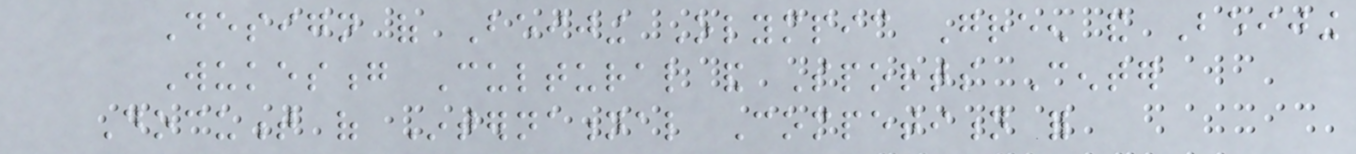Design of Beijing Olympic Green and Beijing
Wukesong Cultural and Sports Center
Document of International Competition for
